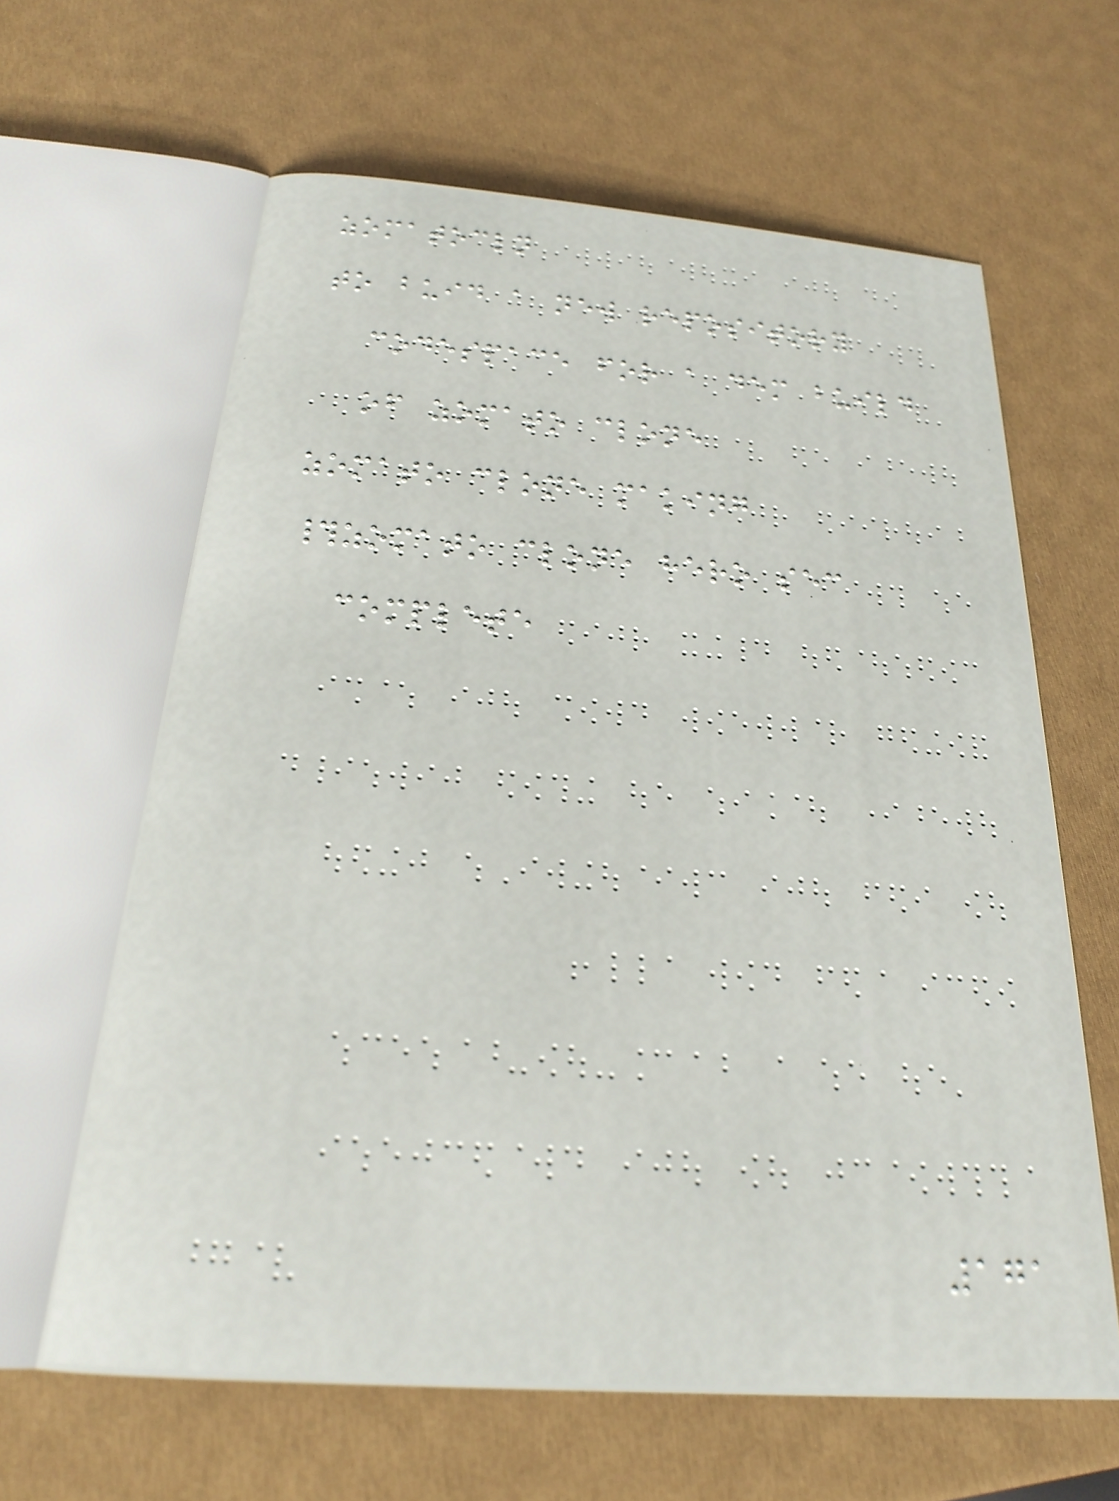zomatocln
to buid a new repository
codespace for a dem build
of zomato clone
zomato clone making
#zomato clone hero sec
complete
171
